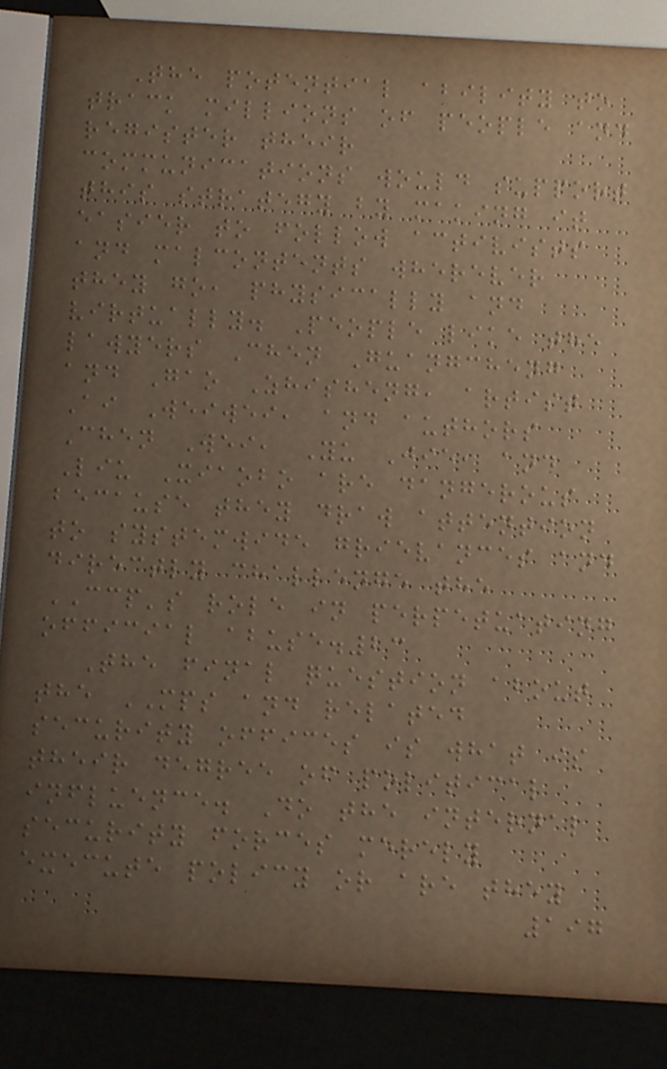The potential ability to
track millions of people and
register their
communications would support
this strategy by making it
easier to follow activists
and malcontents wherever
they go, physically and
virtually. People like the
lawyers Chen Guangcheng
and Gao Zhisheng, artist
Ai Weiwei, and authors
Chen Wei, Yu Jie, and
Liu Xiaobo are dangerous
because they draw attention
to systemwide grievances and
directly challenge the
CCP's role in perpetuating
official abuse.23
The final question about
the MPS and related
security offices is what is
their degree of political
influence. Do the internal
security forces merely
execute policy or are they
197
